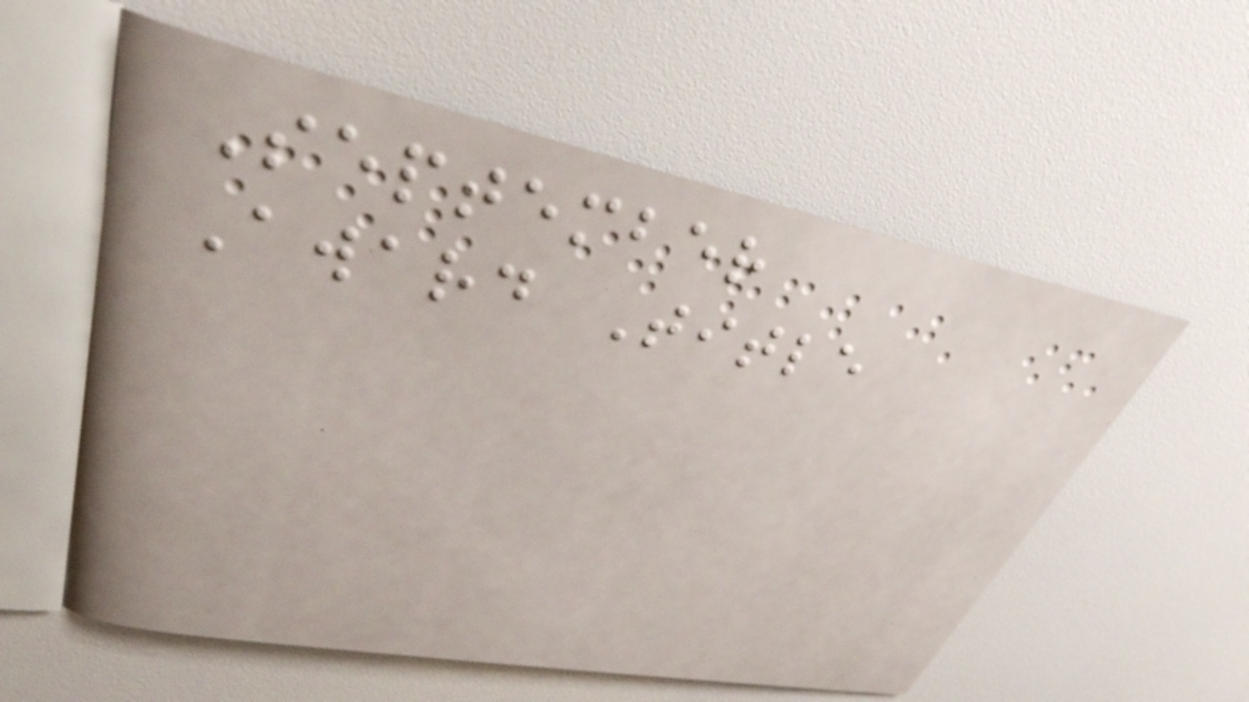September
Award Title
